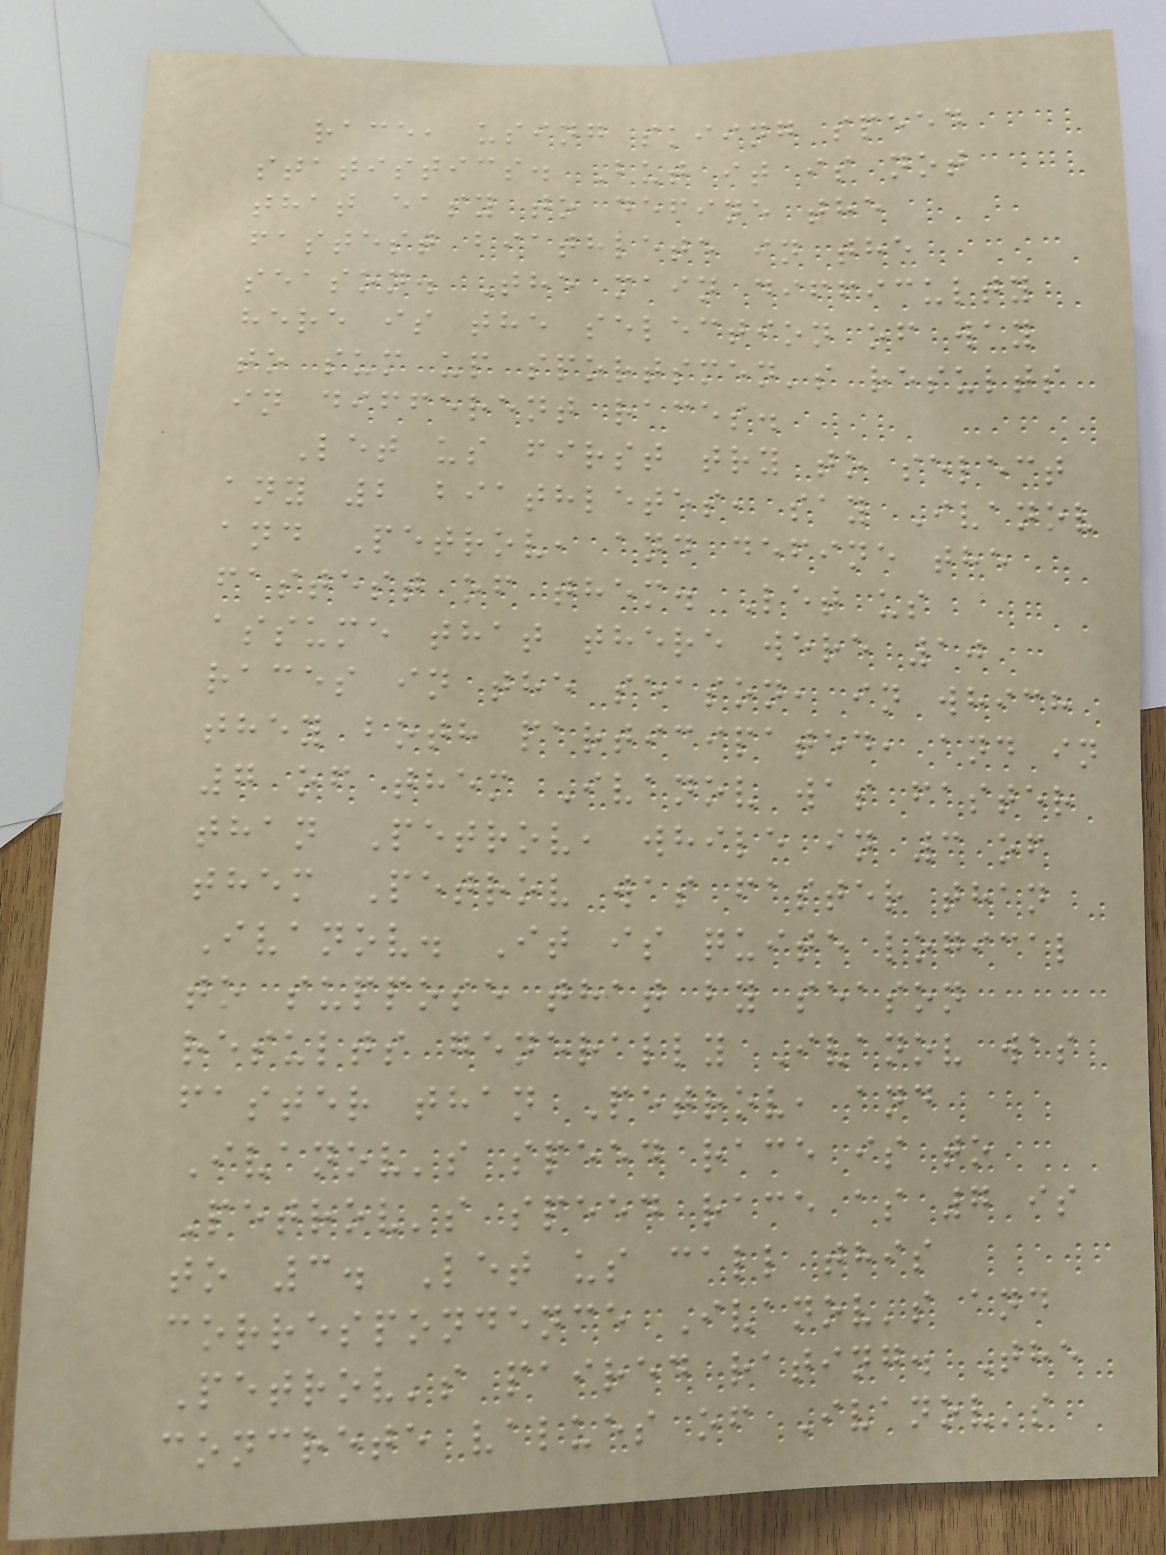race, using skiing speed
statistics. But it is not
that easy to define the
fastest biathlete in the
season. The main difficulty
here is the selection of way
to sum up sportsmen's results
in different races.
Let us first try to select
any 2 biathletes, say Ivanov
and Petrov, and define the
fastest of them. Let us
assume that there were 10
races in the season, in which
they both participated, and in
7 of them Ivanov was faster
than Petrov, while in 3 of
them Petrov was faster than
Ivanov. It is quite logical
to suppose that by season
results generally Ivanov was
faster than Petrov, and
Ivanov's speed race is to
Petrov's speed race as 7 is
to 3. Let us call this
correspondence Ivanov's and
Petrov's paired rating. The
concrete values of Ivanov's
